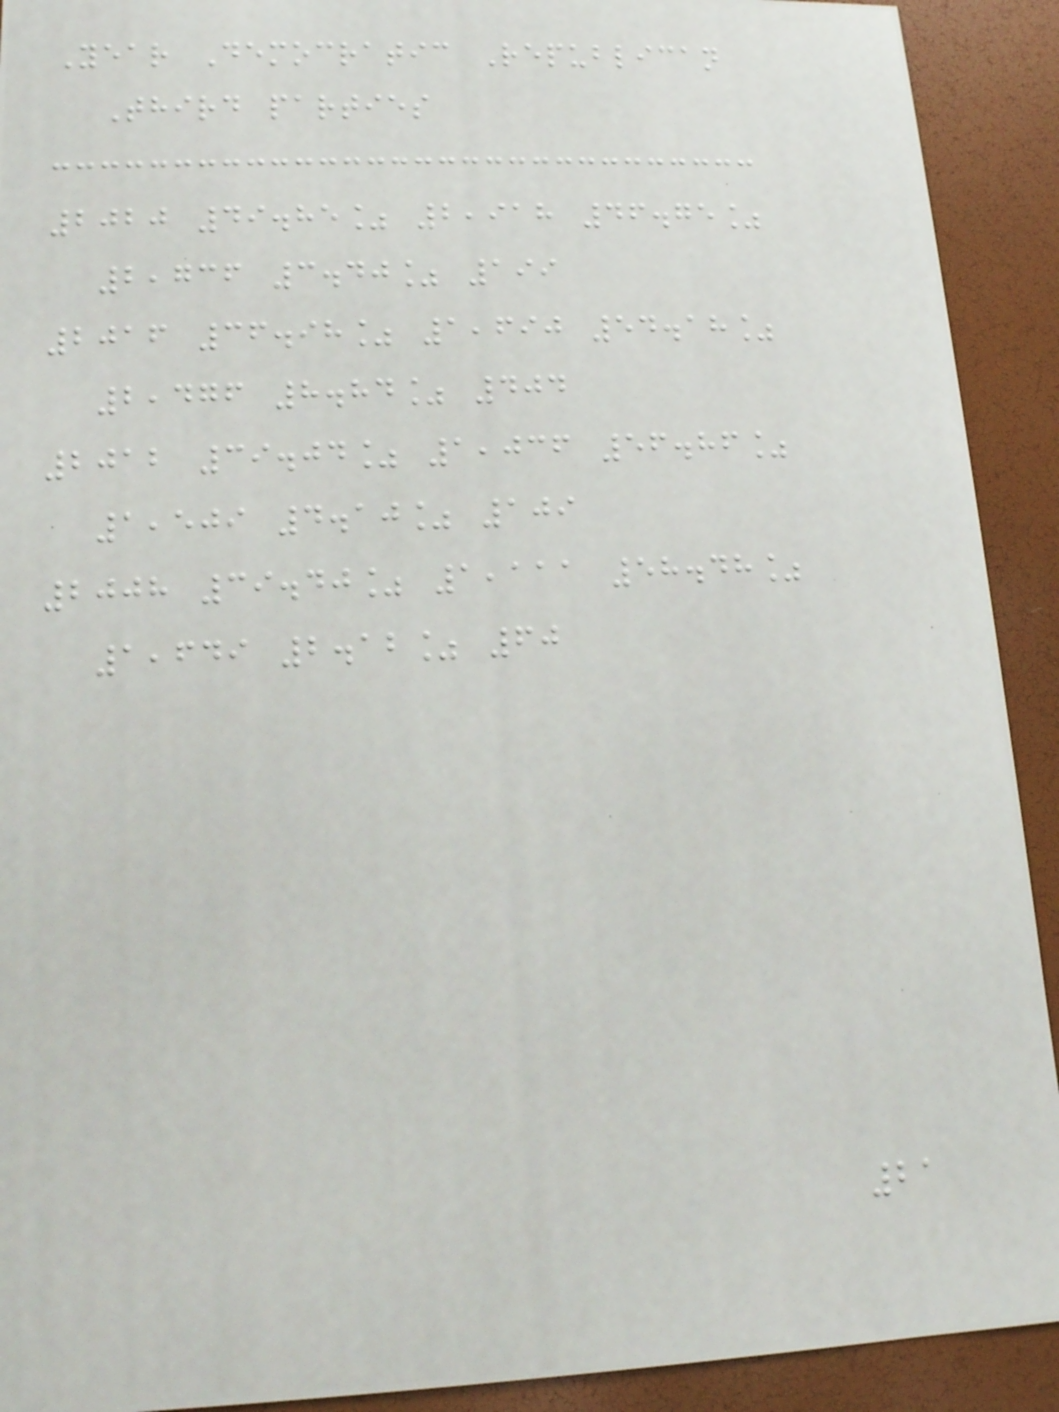Year Democratic Republican
Third parties
2020 49.85% 2,918 46.75%
2,736 3.40% 199
2016 36.98% 1,690 54.18%
2,476 8.84% 404
2012 39.04% 1,036 56.86%
1,509 4.10% 109
2008 39.40% 1,111 58.48%
1,649 2.12% 60
21
